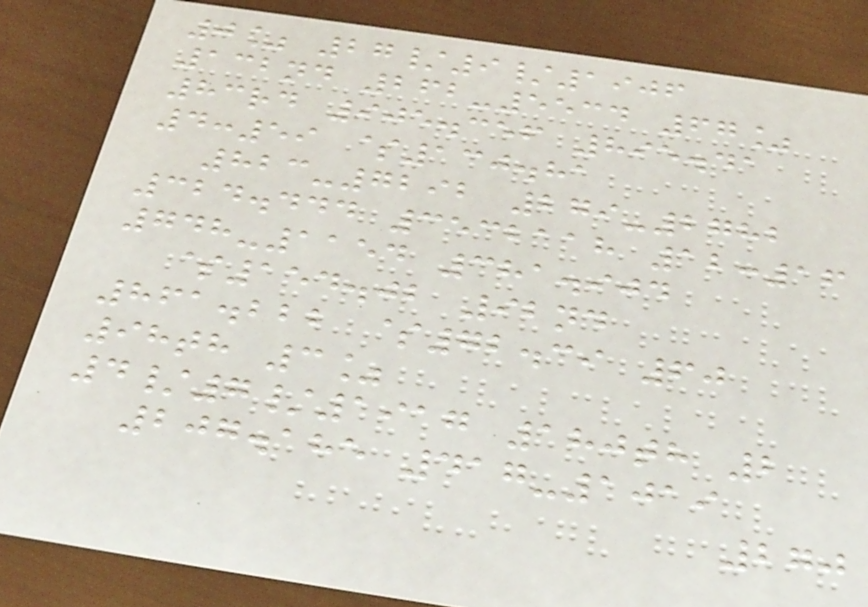0% 27/9/1906
132nd 262-5534 67%
83rd 905.356 895.41
4:59 $130.81
823-7292 279-2782
324.444 3532118 12:16
748-1154 381.904
$154.02 92nd
861.222 $72.39 60
98th 3%
4/7/1917 180th 2
207.185 417-1019
270
